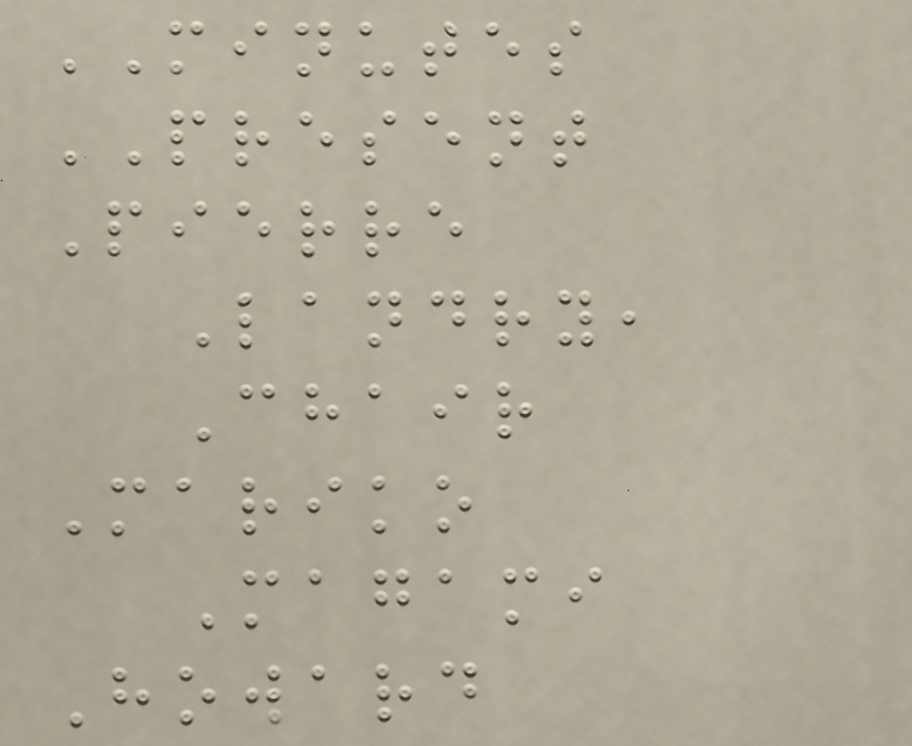MINUTES
PRESENT
Pierre
Landry,
Chair
Mariko
Magami
Howard
